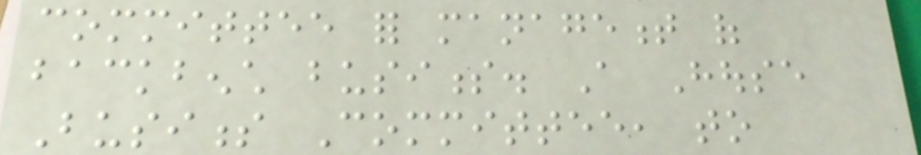committee for management of
backbench business. A House
Business Committee, to
